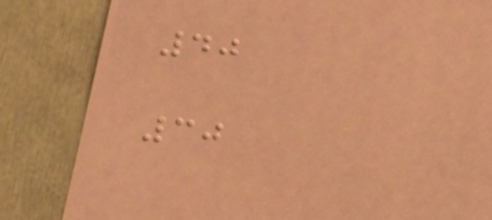40
30
